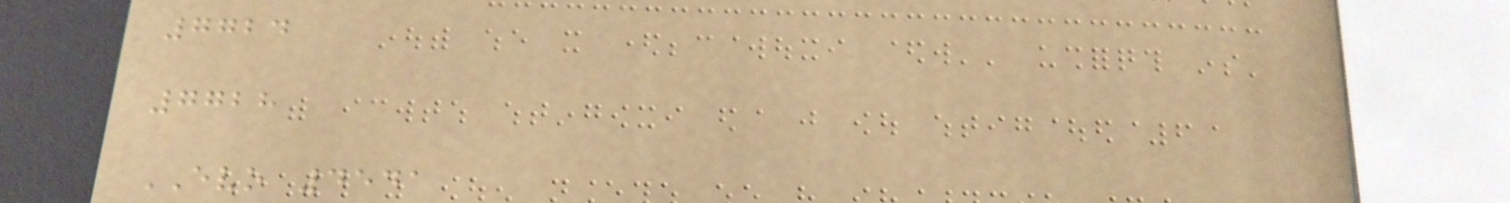7724
7728
EVO 4541
